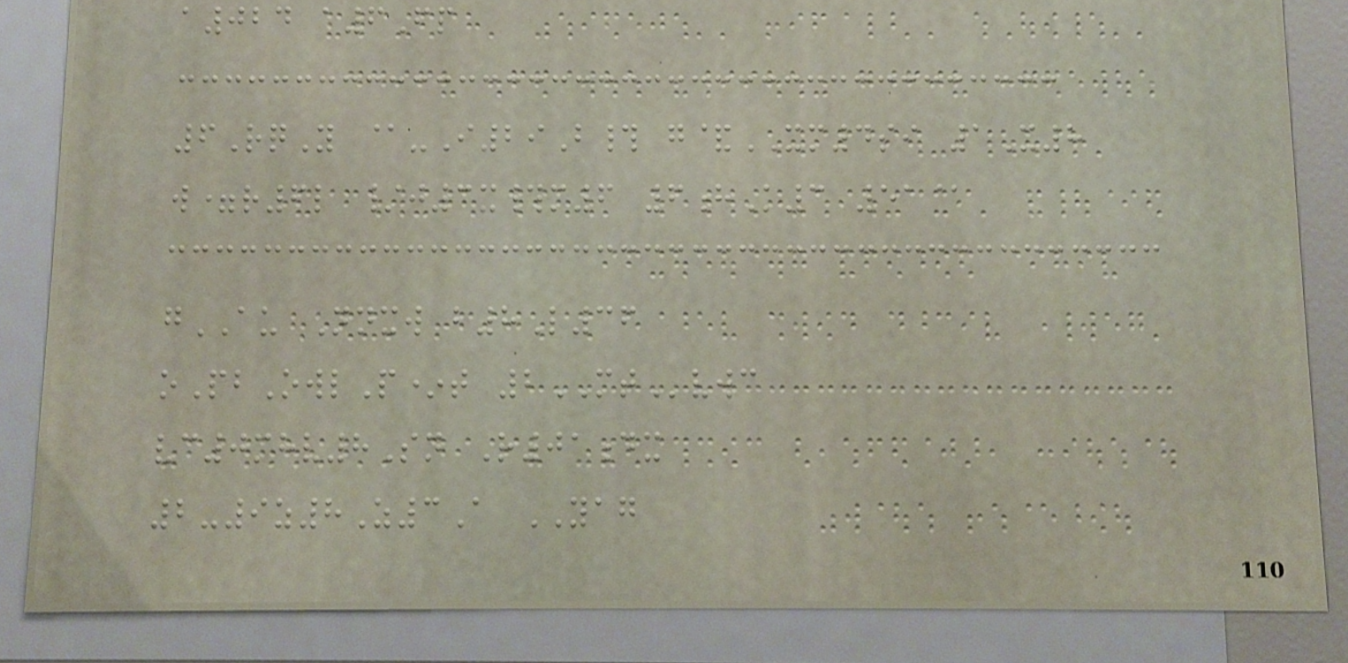a024 a6Fp
6RqY @-I29B# g&XM4si 1X8
w=r6l /j3x#m6 6hK3 51@
gAU Nnxw b8L36
oPbOwlP*t 2MTvwc
vc0mhv8Sn R01dx
2-9z8Z3A YAG
